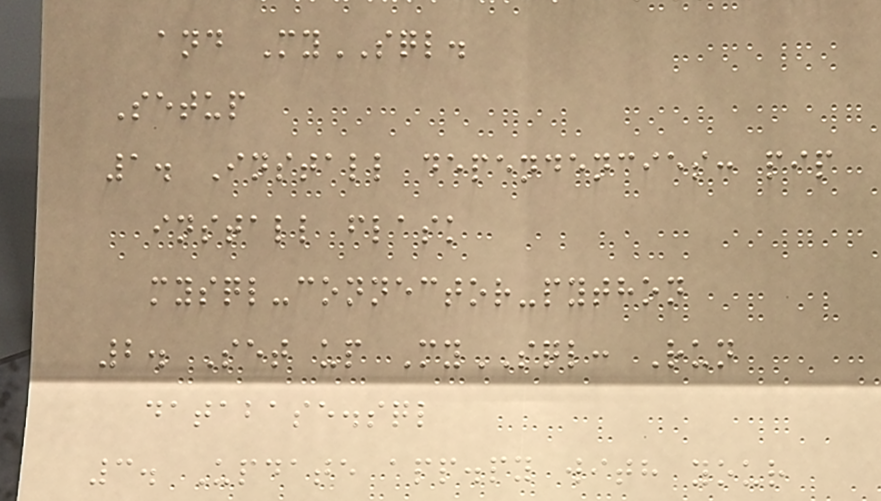and MySQL.
Setup
1. Install dependencies: pip
install flask
mysql-connector-python
2. Set up MySQL: Run
database.sql
3. Update app.py with your
